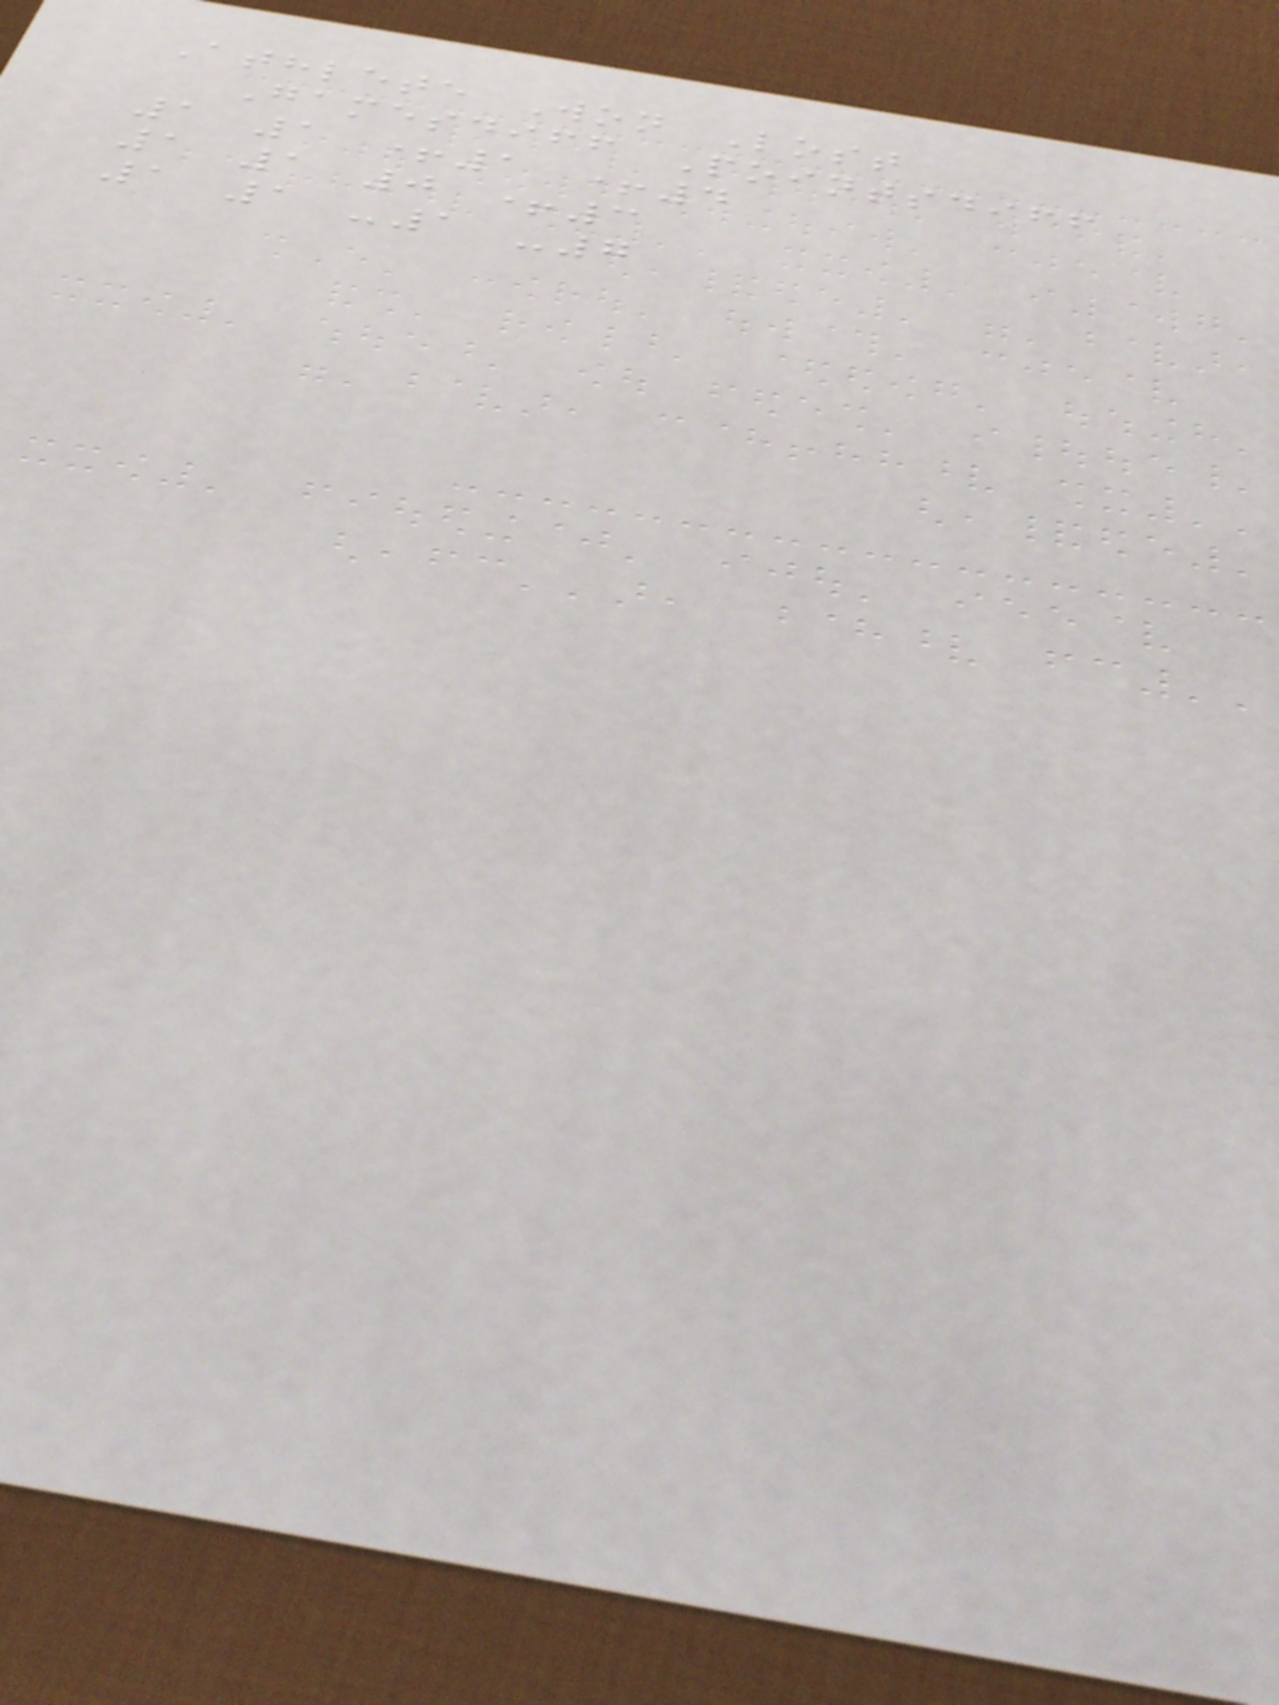Athlete Won Lost
Gamesdiff Pointsdiff
1 1 +1 +4
1 1 0 +3
1 1 -1 -7
